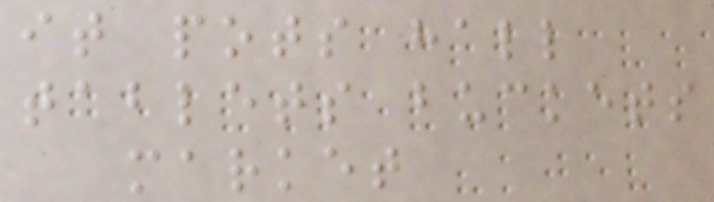it pots hall
tablets buckets
market
